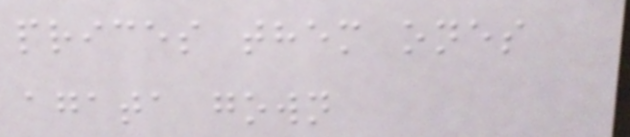prices them ones
agata gown
